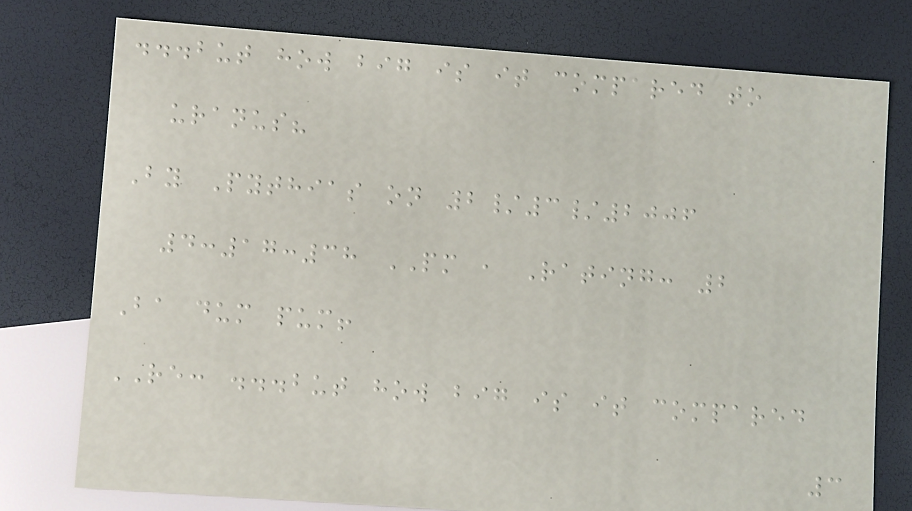...but how big is it compared to
uranus?
By Pythias on 2/3/2006
4:17:38 PM , Rating: 2
Ba dum pum!
RE: ...but how big is it compared
3
